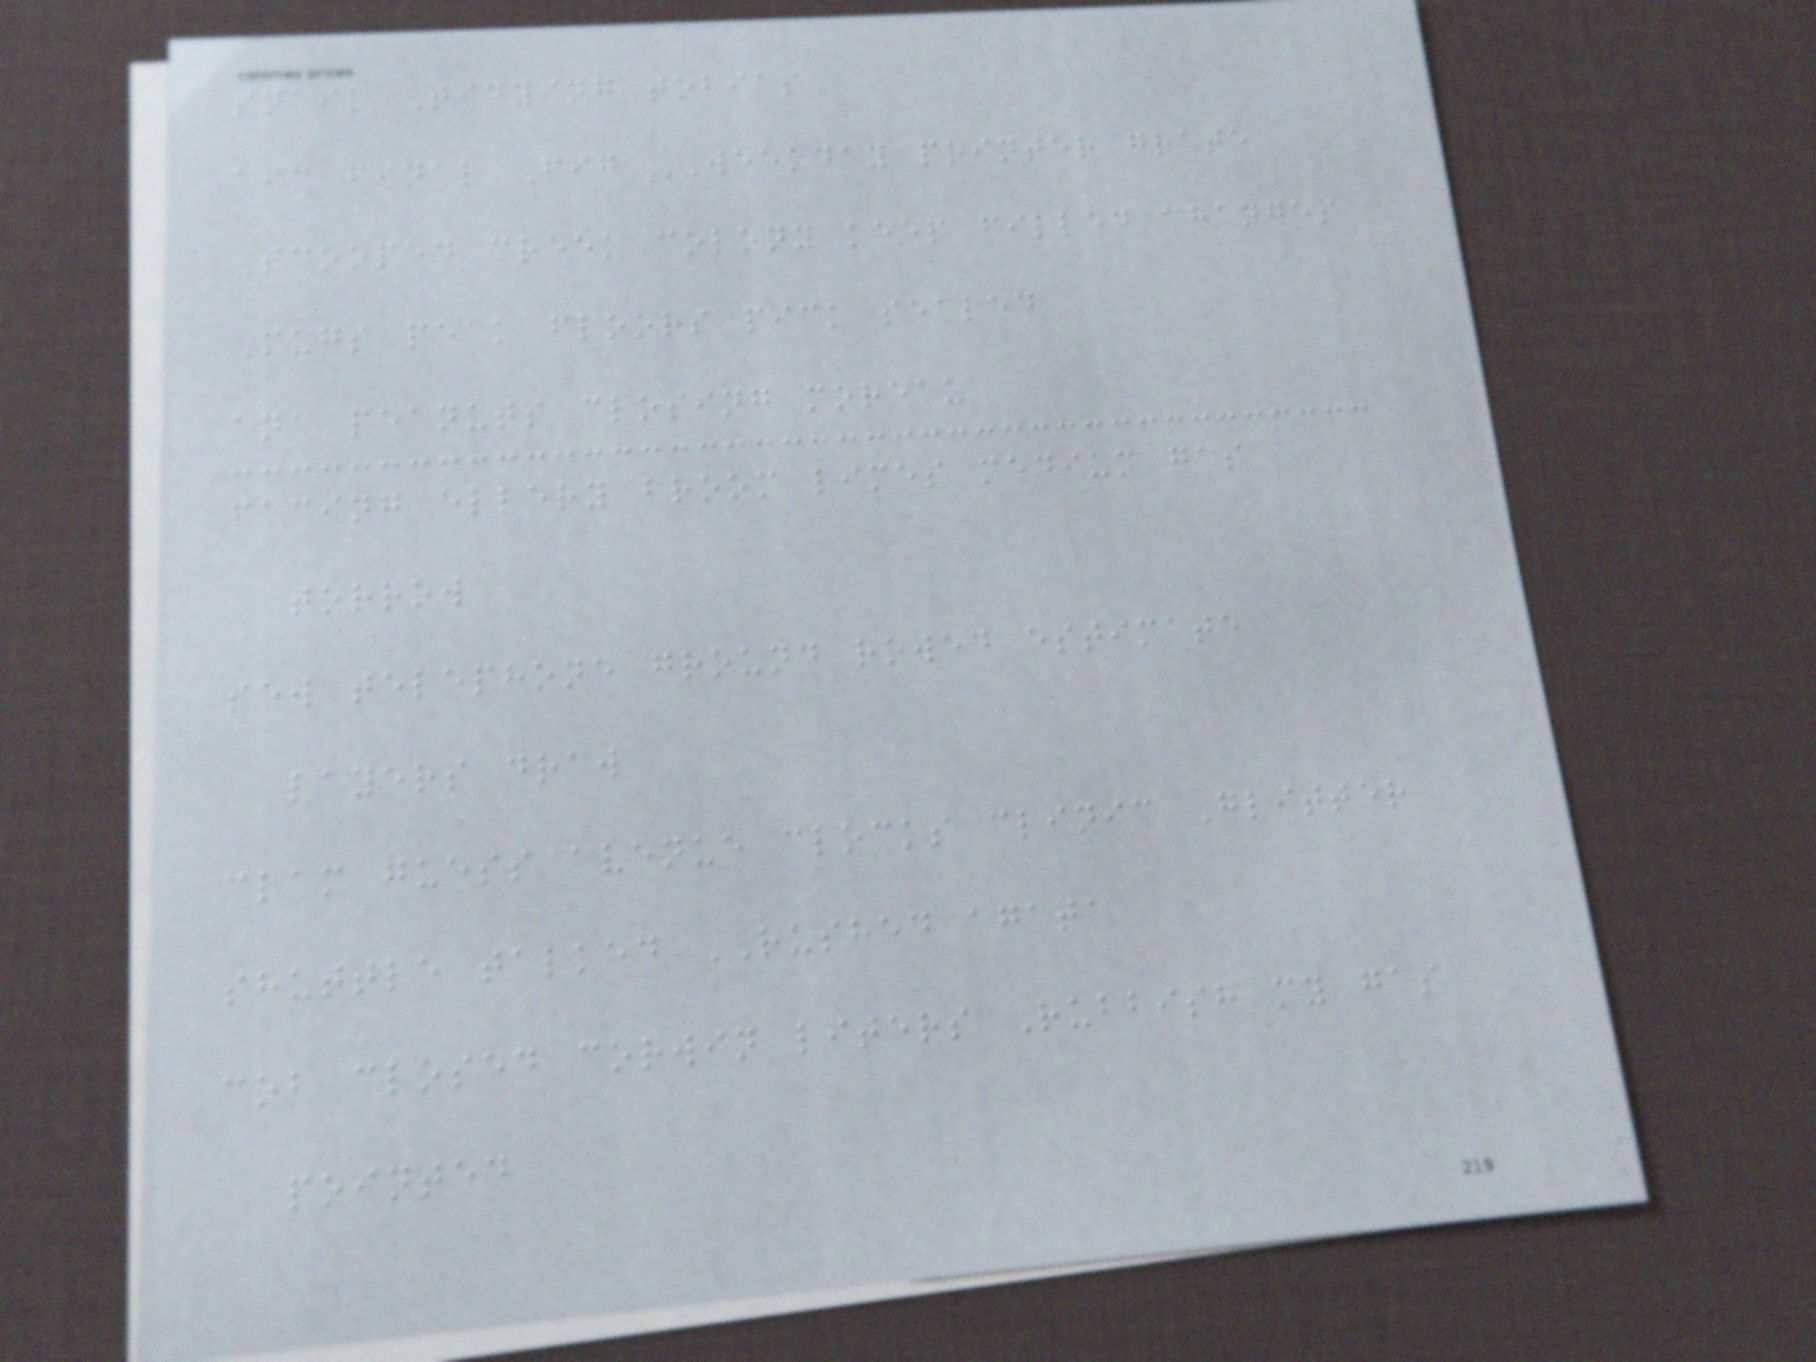snail Tidying tobias
aim final Fig WEEKDAY printer grate
Scooped creek colony keep filled changes
Mugs peak floors pick sealed
ana peanuts closing moreau
facing ellery broom limes medium gas
torrow
sew telephone ground rowed estimate
layers draw
clam guess avenue clocks clinic Glitter
shuttle talked RUSHED agata
cob closed corwin liters Rubbish my gas
pointed
